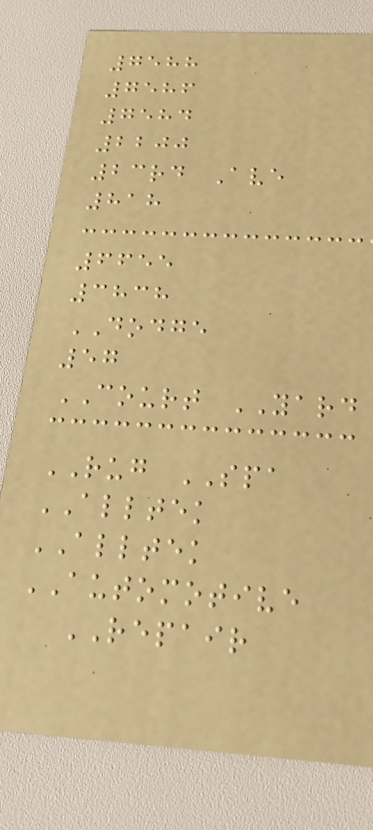7588
7586
7584
2200
23rd Ave
818
6655
3838
DODGE
57
COURT YARD
RUG SPA
ALLTEK
ALLTEK
AUTOMOTIVE
REPAIR
